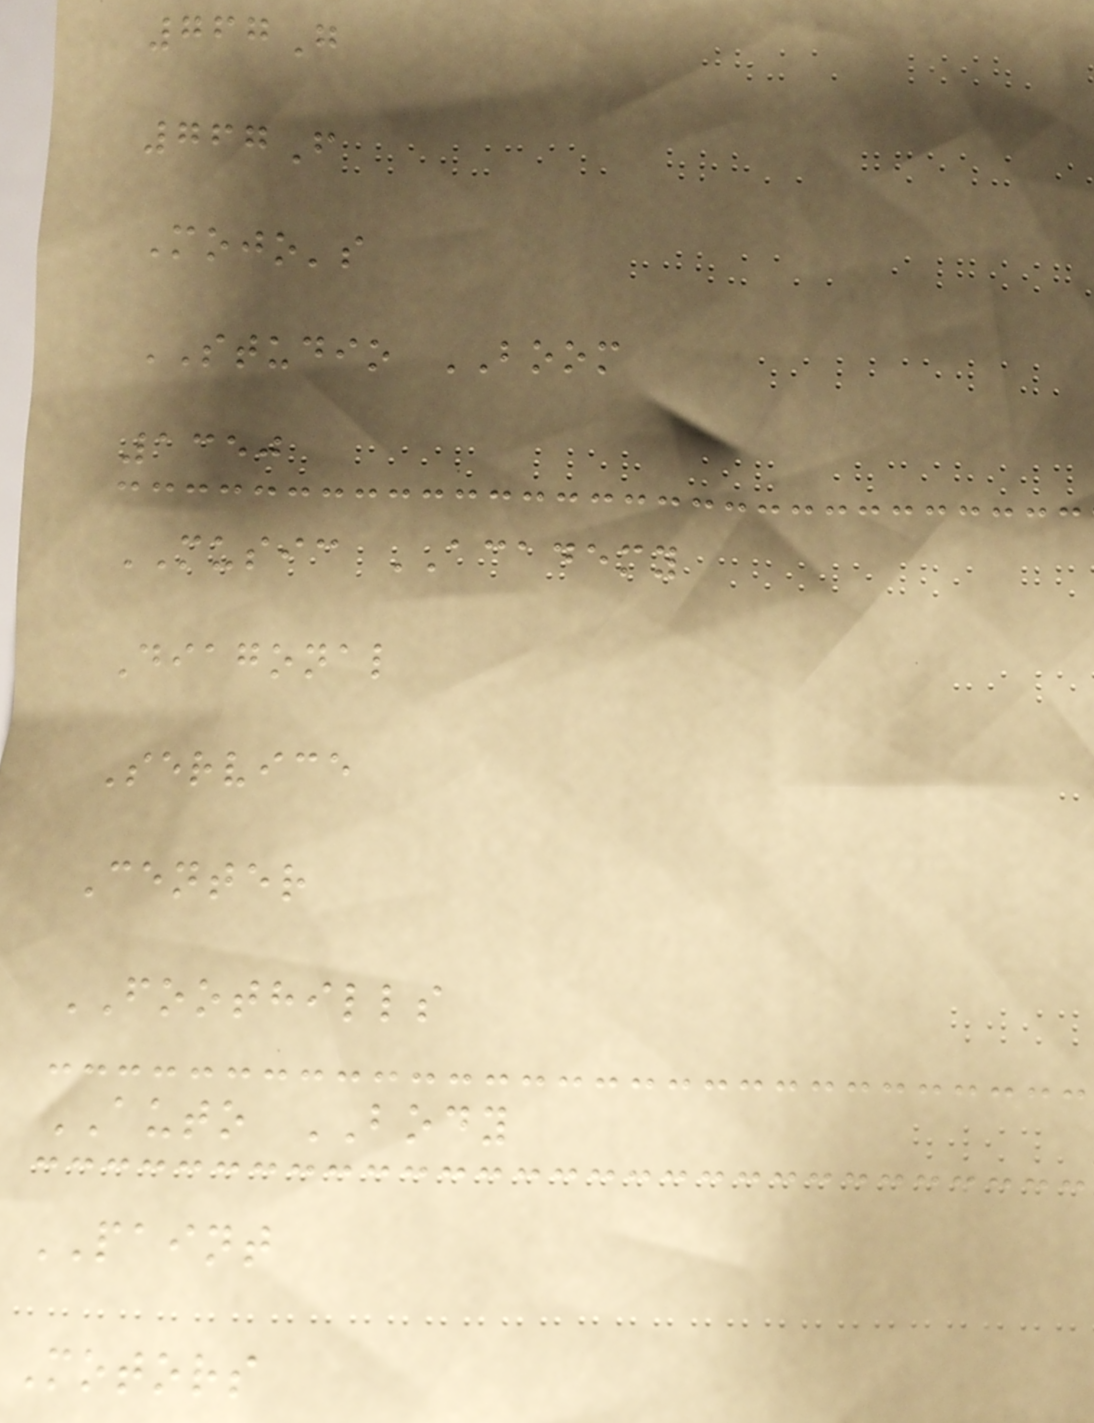767G
767F
Mojo's
STUDIO BOOM
1350
MUSIC ACADEMY
Diagonal
Service
Center
FOOTHILLS
AUTO BODY
PAINT
Motors
